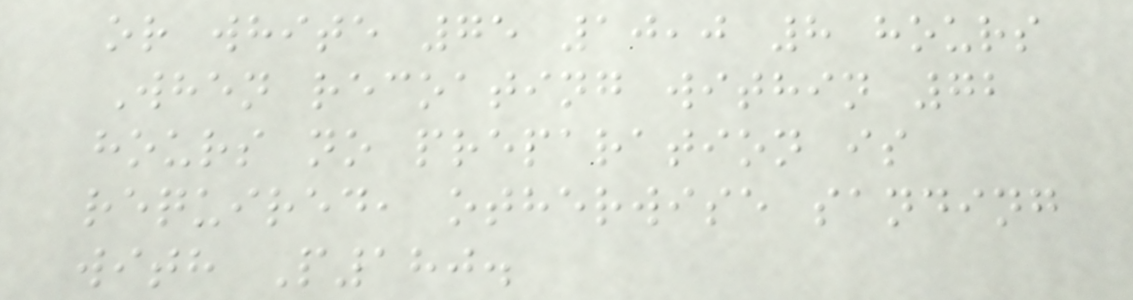or white 75 10,0 8 hours
When recoating within 72
hours no preparation is
required, otherwise sanding
with P180.
